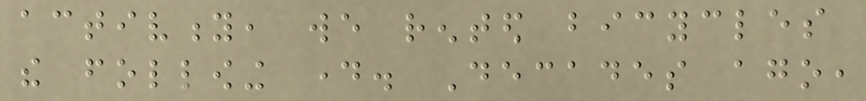activity, we rented bicycles
the following day. Decades ago,
